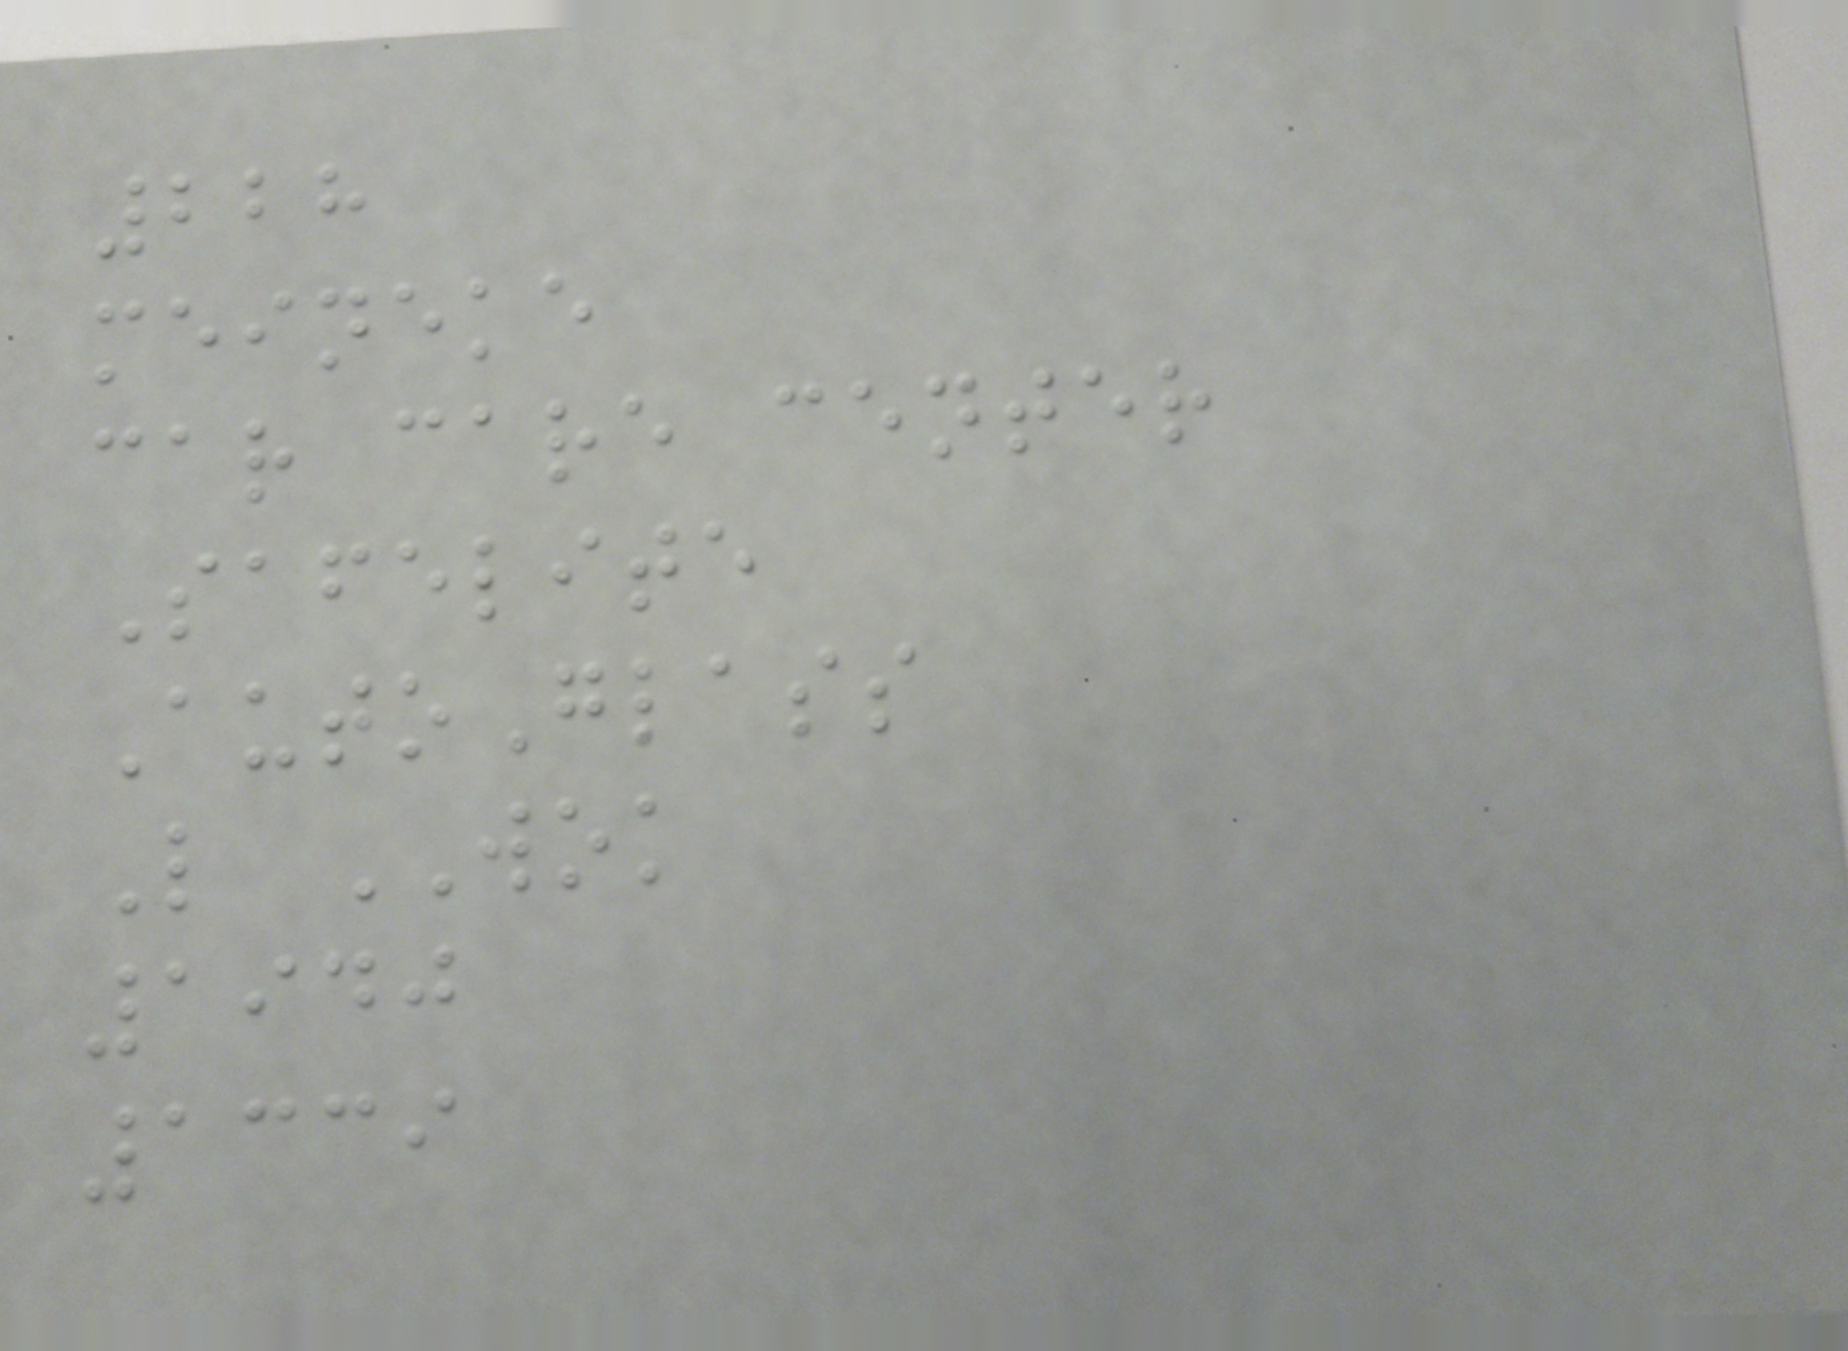228
meineke
car care center
Safelite
AutoGlass
L WOK
1940
1339
